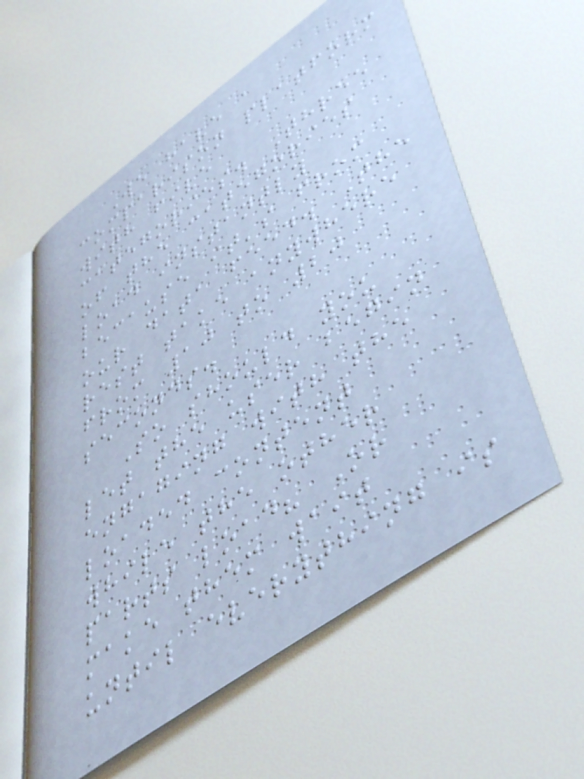We have a
comparison platform
with five
categories. Three
of the categories
load instantly
because it's from
our data feed. The
rest take anywhere
from 10 to 20
seconds.
So should you
let the user begin
engaging with the
loaded content
while the other
parts load? Or
make them wait
until everything is
